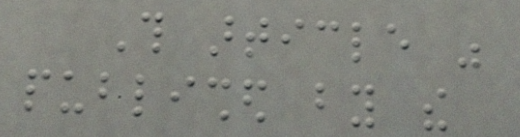This article was
published by the
